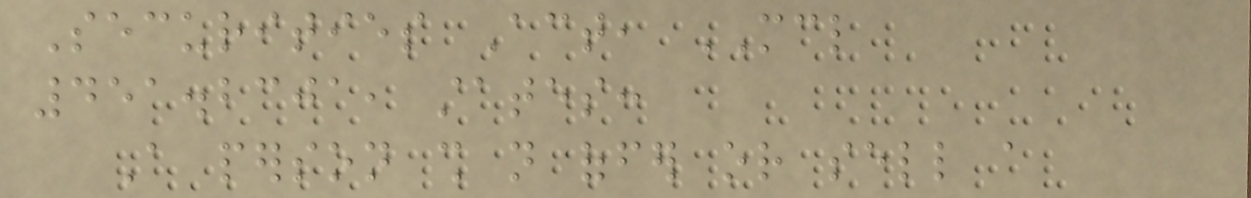Securities Act, MCL
451.2301, states:
A person shall not offer or sell a
